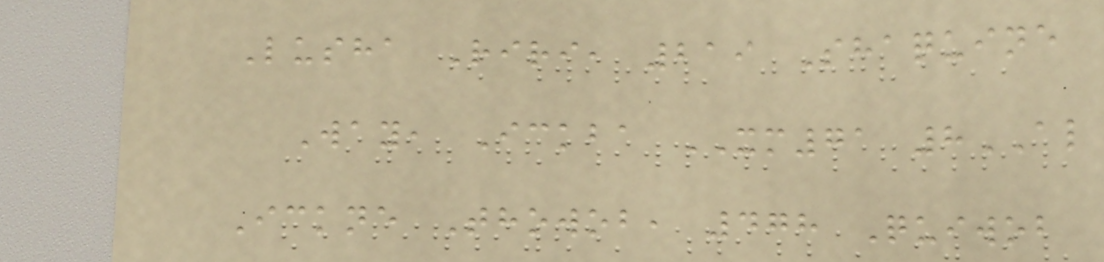Lusha Riri, 219 Shaquine
Way, Ickba XM71 8AL
Ickne Thowob, 478 Quiwob
